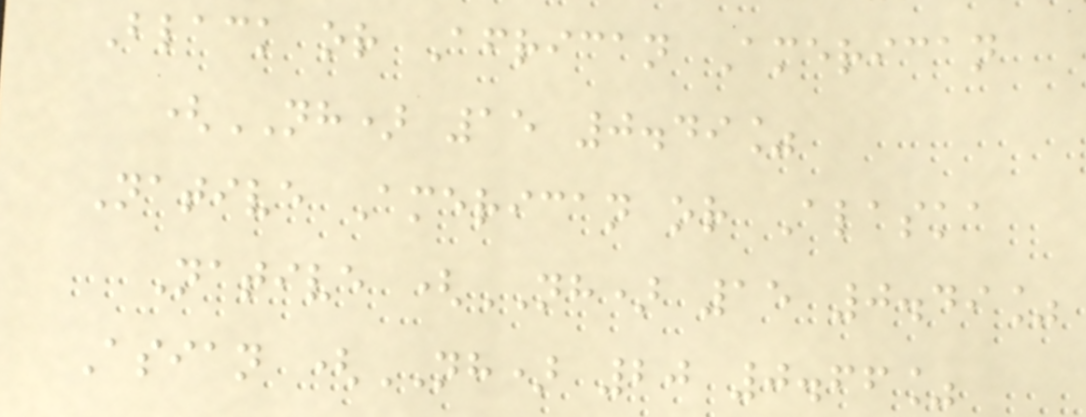Black or African American
(NH) 15 0.49%
Native American or Alaska
Native (NH) 15 0.49%
Asian (NH) 20 0.66%
